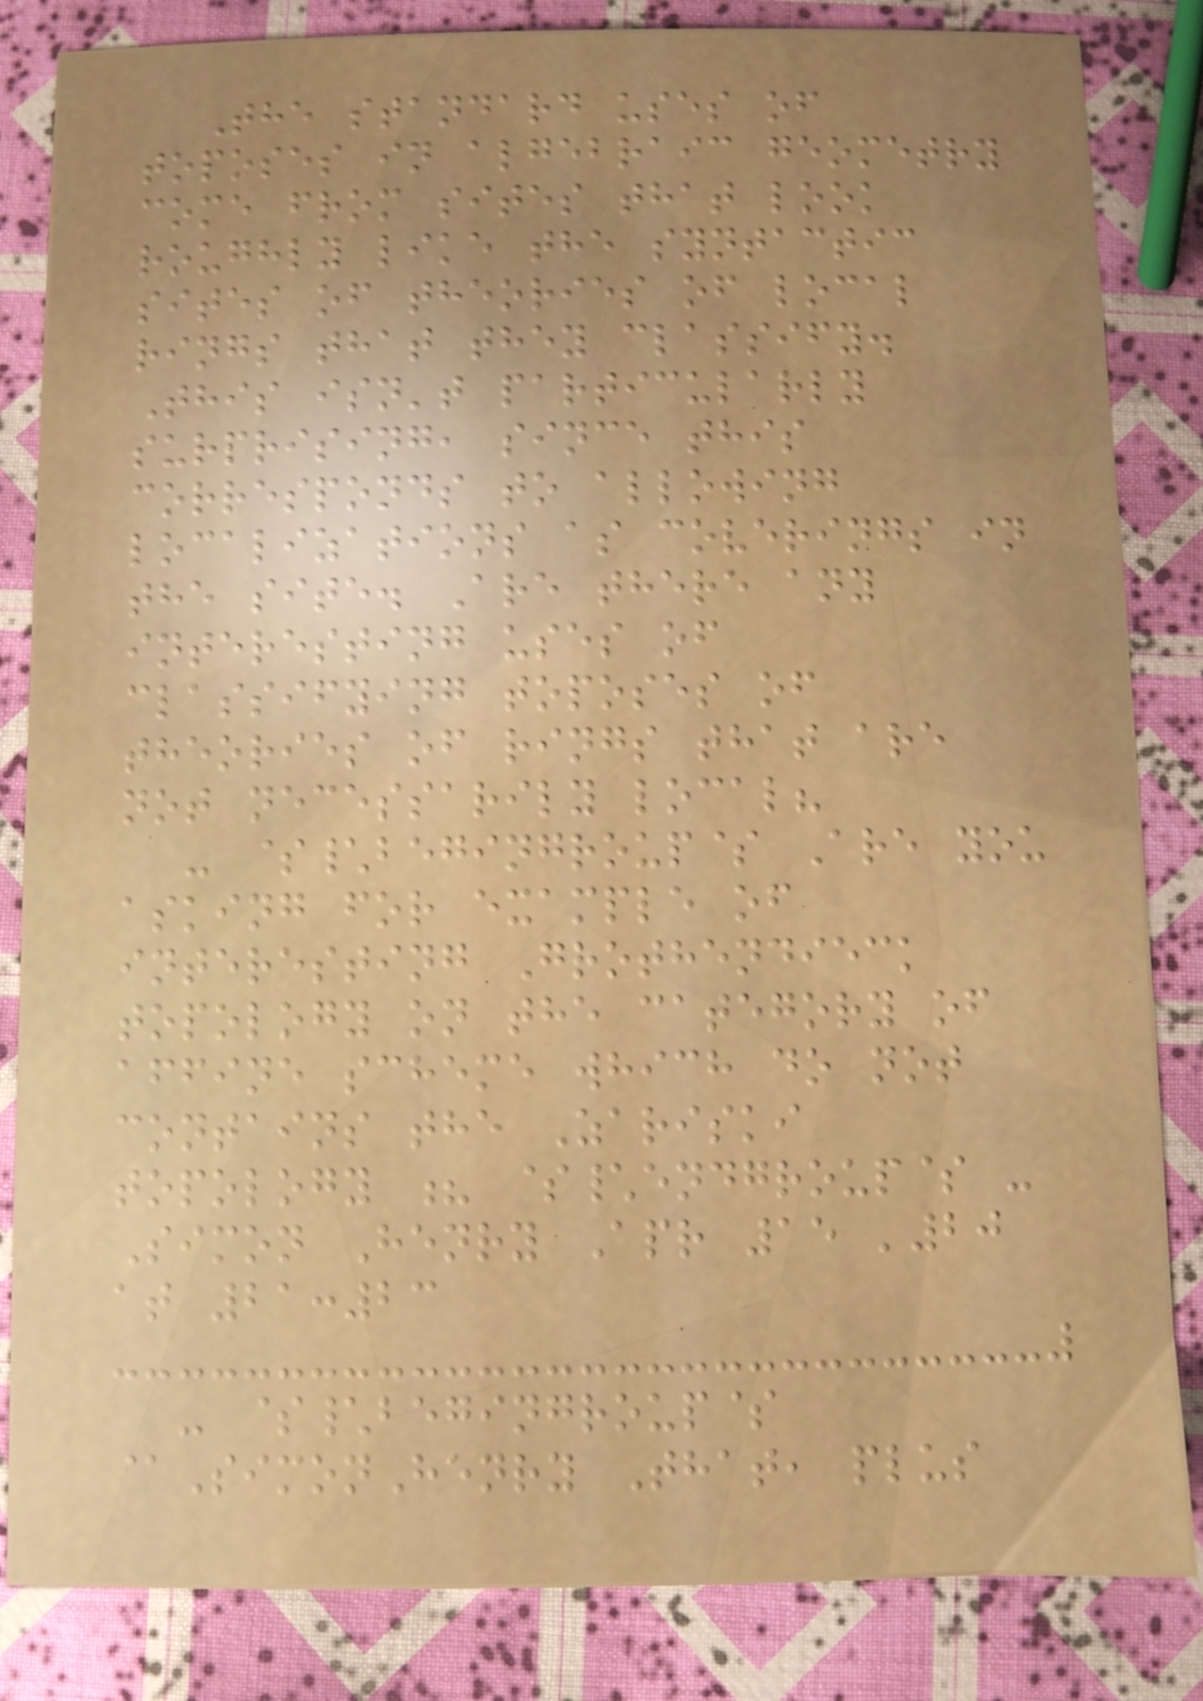The standard uses of
toposes in algebraic geometry
come from sites that look
roughly like the syntactic
sites of theories of local
rings that they classify.
This isn't particularly
surprising, since this
corresponds to allowing
localizations as coverings in
the site. Are there any
interesting uses of
classifying toposes of
theories of rings that are
not necessarily local?
- $\begingroup$ Are you
asking for example of
interesting Grothendieck
topology on the category of
affine scheme which do not
contains the Zariski
topology ? $\endgroup$ -
Simon Henry Apr 15 '20
at 21:23
- $\begingroup$
@SimonHenry That, plus
